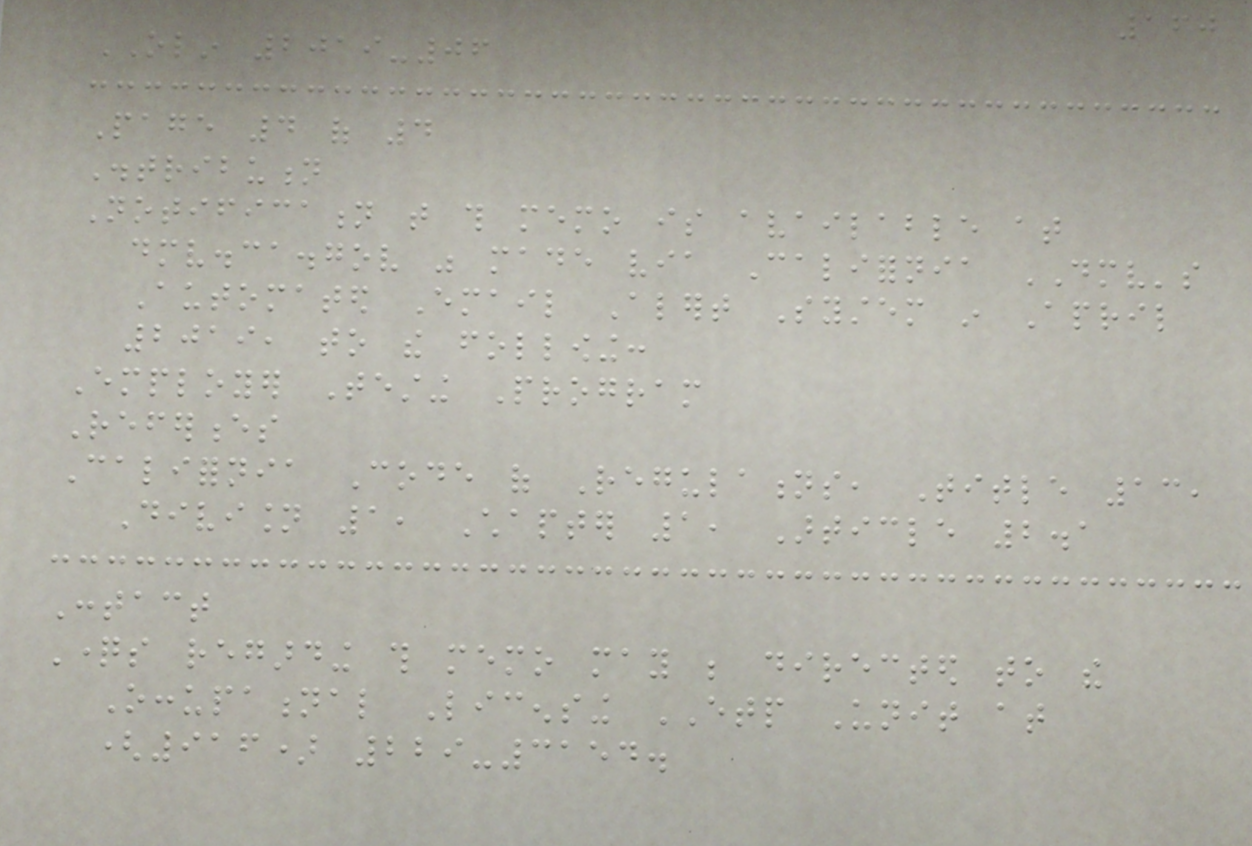160
OLIN 2019-06
Page 4 of 4
Distribution
Notification that this memo is available at
dmv.ca.gov was made via California DMV's
Automated Email Alert System in April
2019, to the following:
Employer Testing Program
References
California Code of Regulations, Title 13,
Division 1, Chapter 1, Article 2.1
Contact
Questions regarding this memo may be directed to the
Occupational Licensing ETP Unit at
(916) 229-3154.
